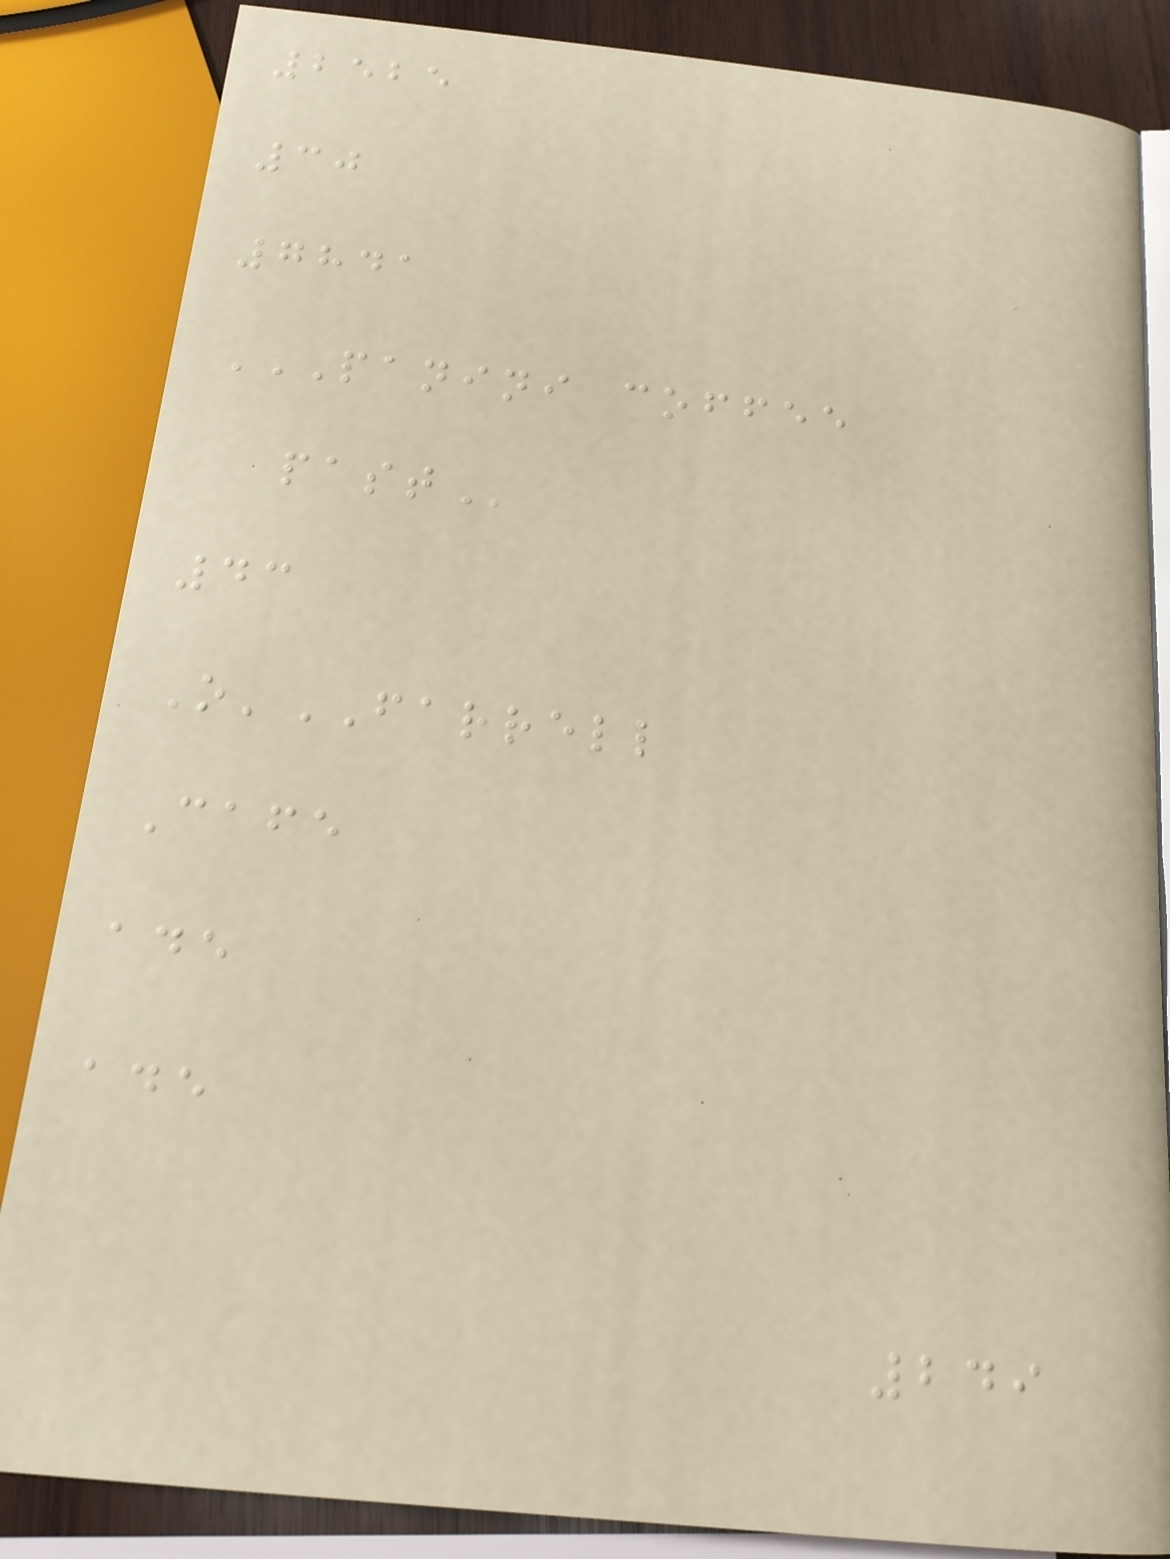2525
30
7841
PANINI COFFEE
PAST
43
O'FARRELL
Cafe
ade
ade
249
